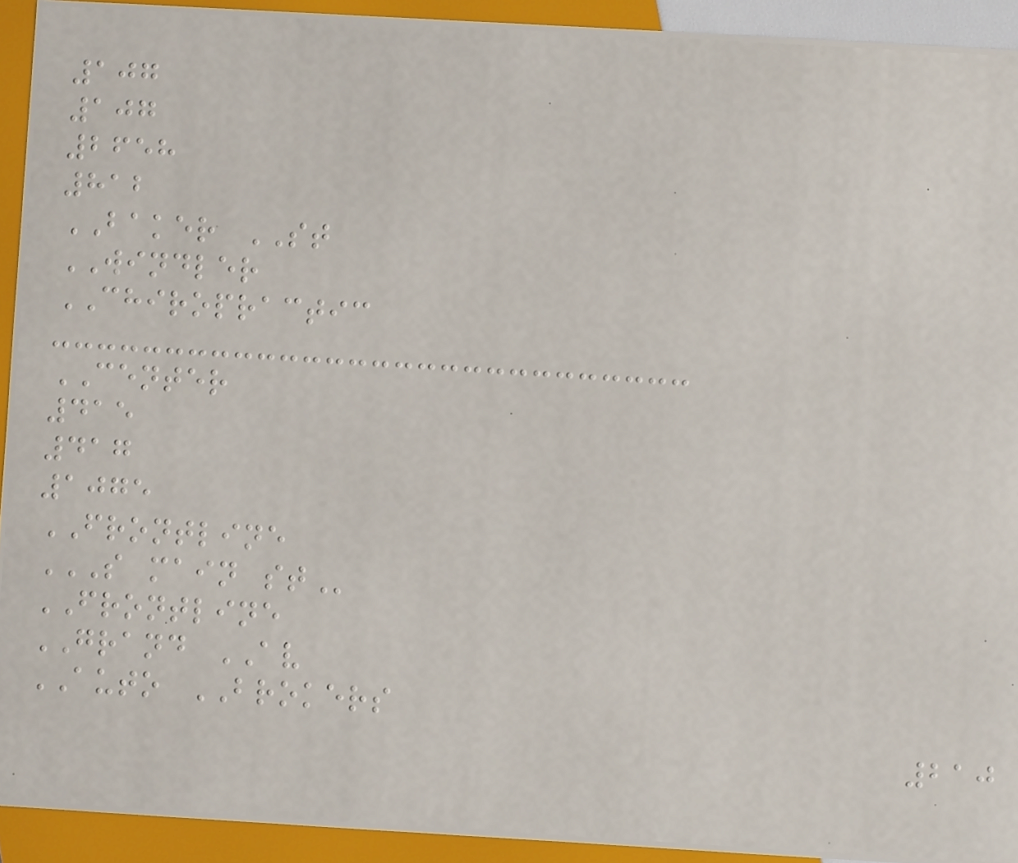107
107
2658
812
BAKER ST
WINDLER
CHIROPRACTIC
CENTER
415
417
1075
FRONTLINE
S MAIN ST
FRONTLINE
GRAND AV
AUTO BROKERS
210
